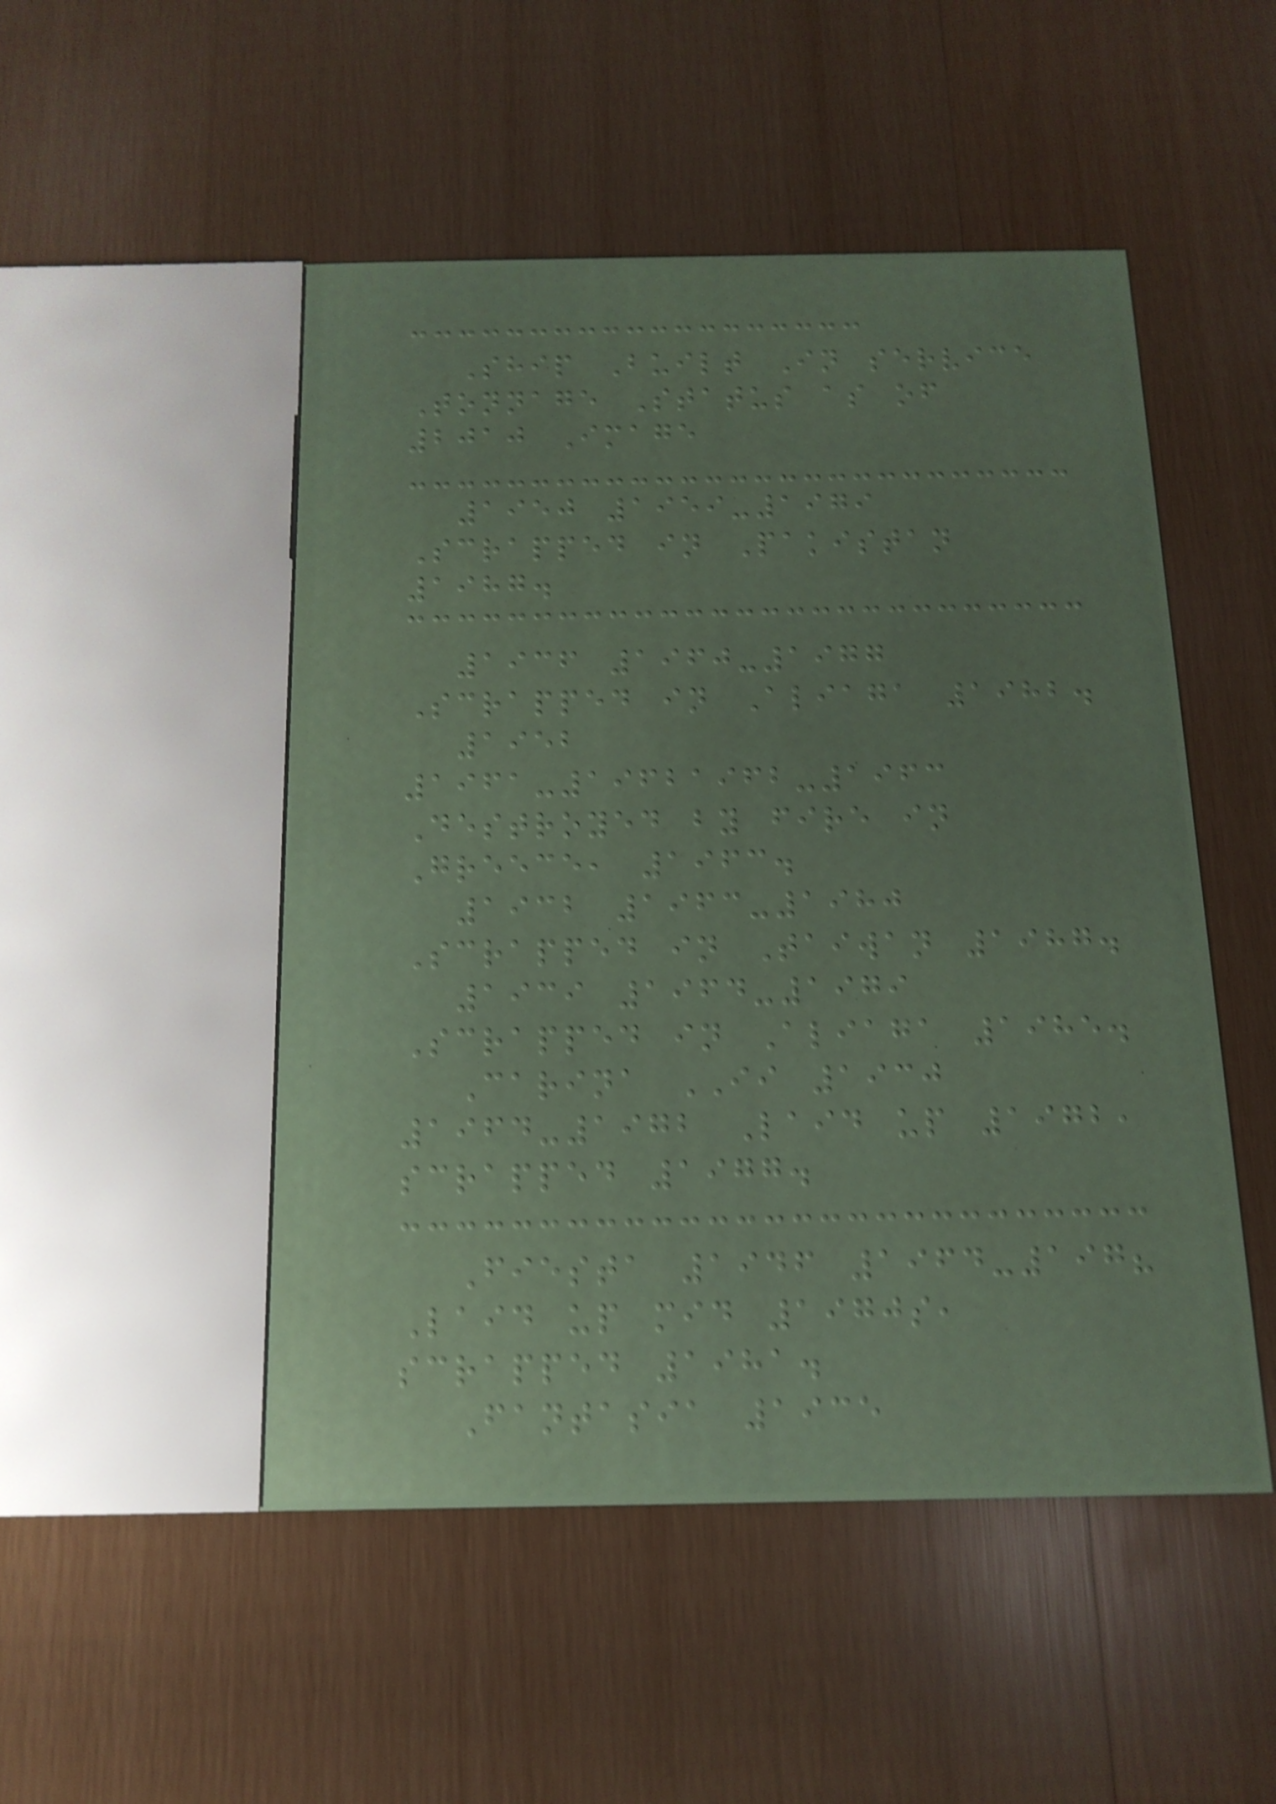Ship Built In service
Tonnage Status as of
2010 Image
1950 1959-1979
Scrapped in Pakistan
1987.
1936 1960-1977
Scrapped in Aliaga 1982.
1952
1961-19621962-1963
Destroyed by fire in
Greece, 1963.
1932 1963-1980
Scrapped in Taiwan 1987.
1939 1964-1979
Scrapped in Aliaga 1985.
Carina II 1930
1964-1972 Laid up 1972,
scrapped 1977.
Fiesta 1946 1964-197?
Laid up mid 1970s,
scrapped 1981.
Fantasia 1935
